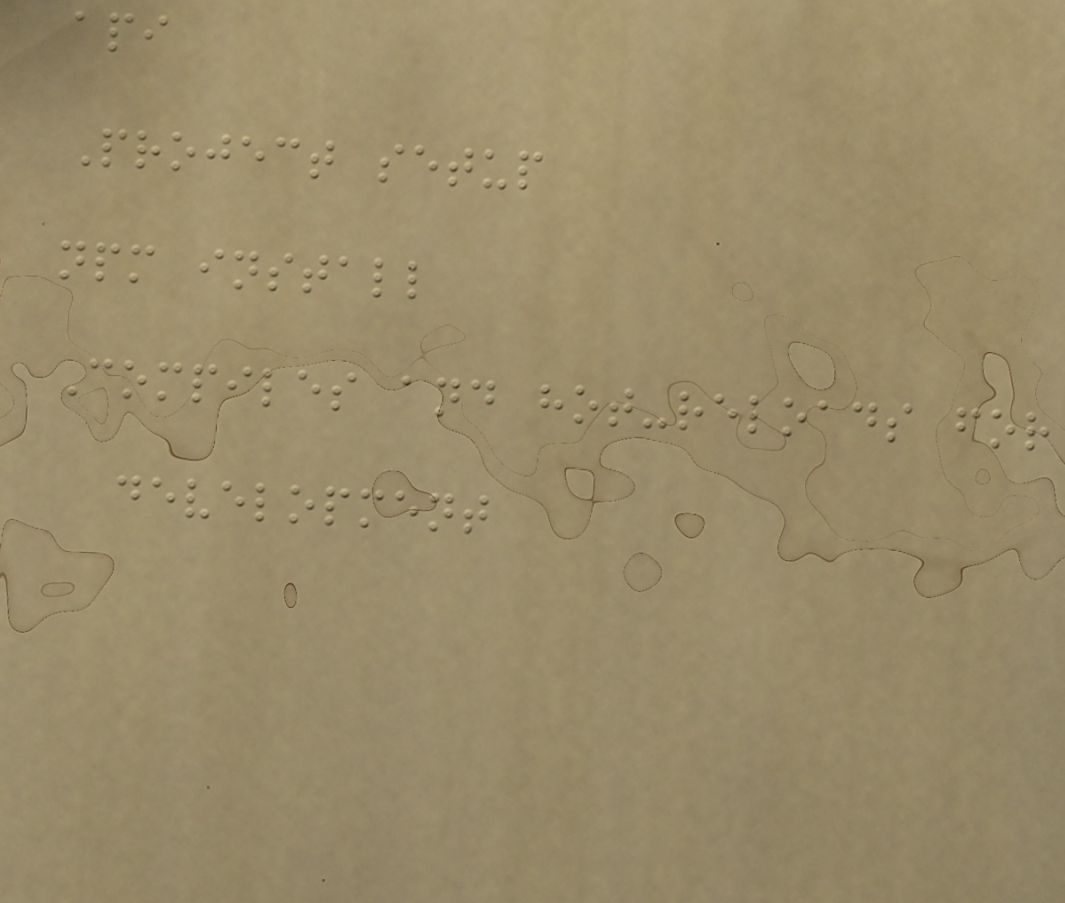api
Project setup
npm install
Compiles and hot-reloads for
development
